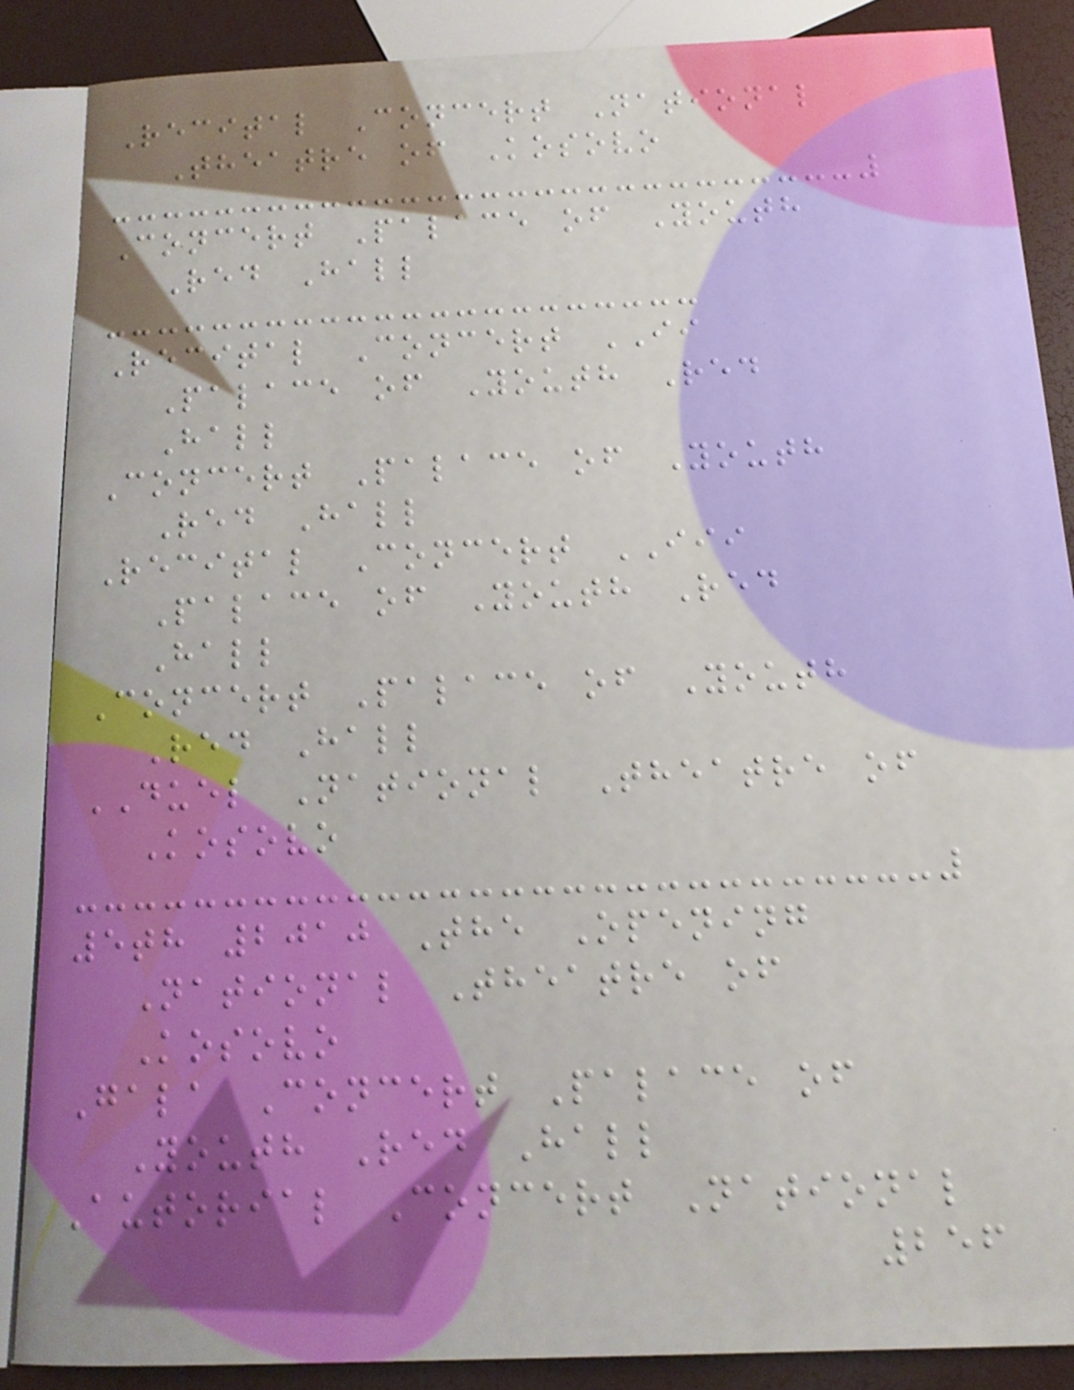Recital Concert National
Theatre of Kosovo
Concert Palace of Youth
Red Hall
Recital Concert II
Palace of Youth Red
Hall
Concert Palace of Youth
Red Hall
Recital Concert III
Palace of Youth Red
Hall
Concert Palace of Youth
Red Hall
DUEL National Theatre of
Kosovo
5th 2010 The Opening
National Theatre of
Kosovo
Gala Concert Palace of
Youth Red Hall
Autorial Concert National
256
